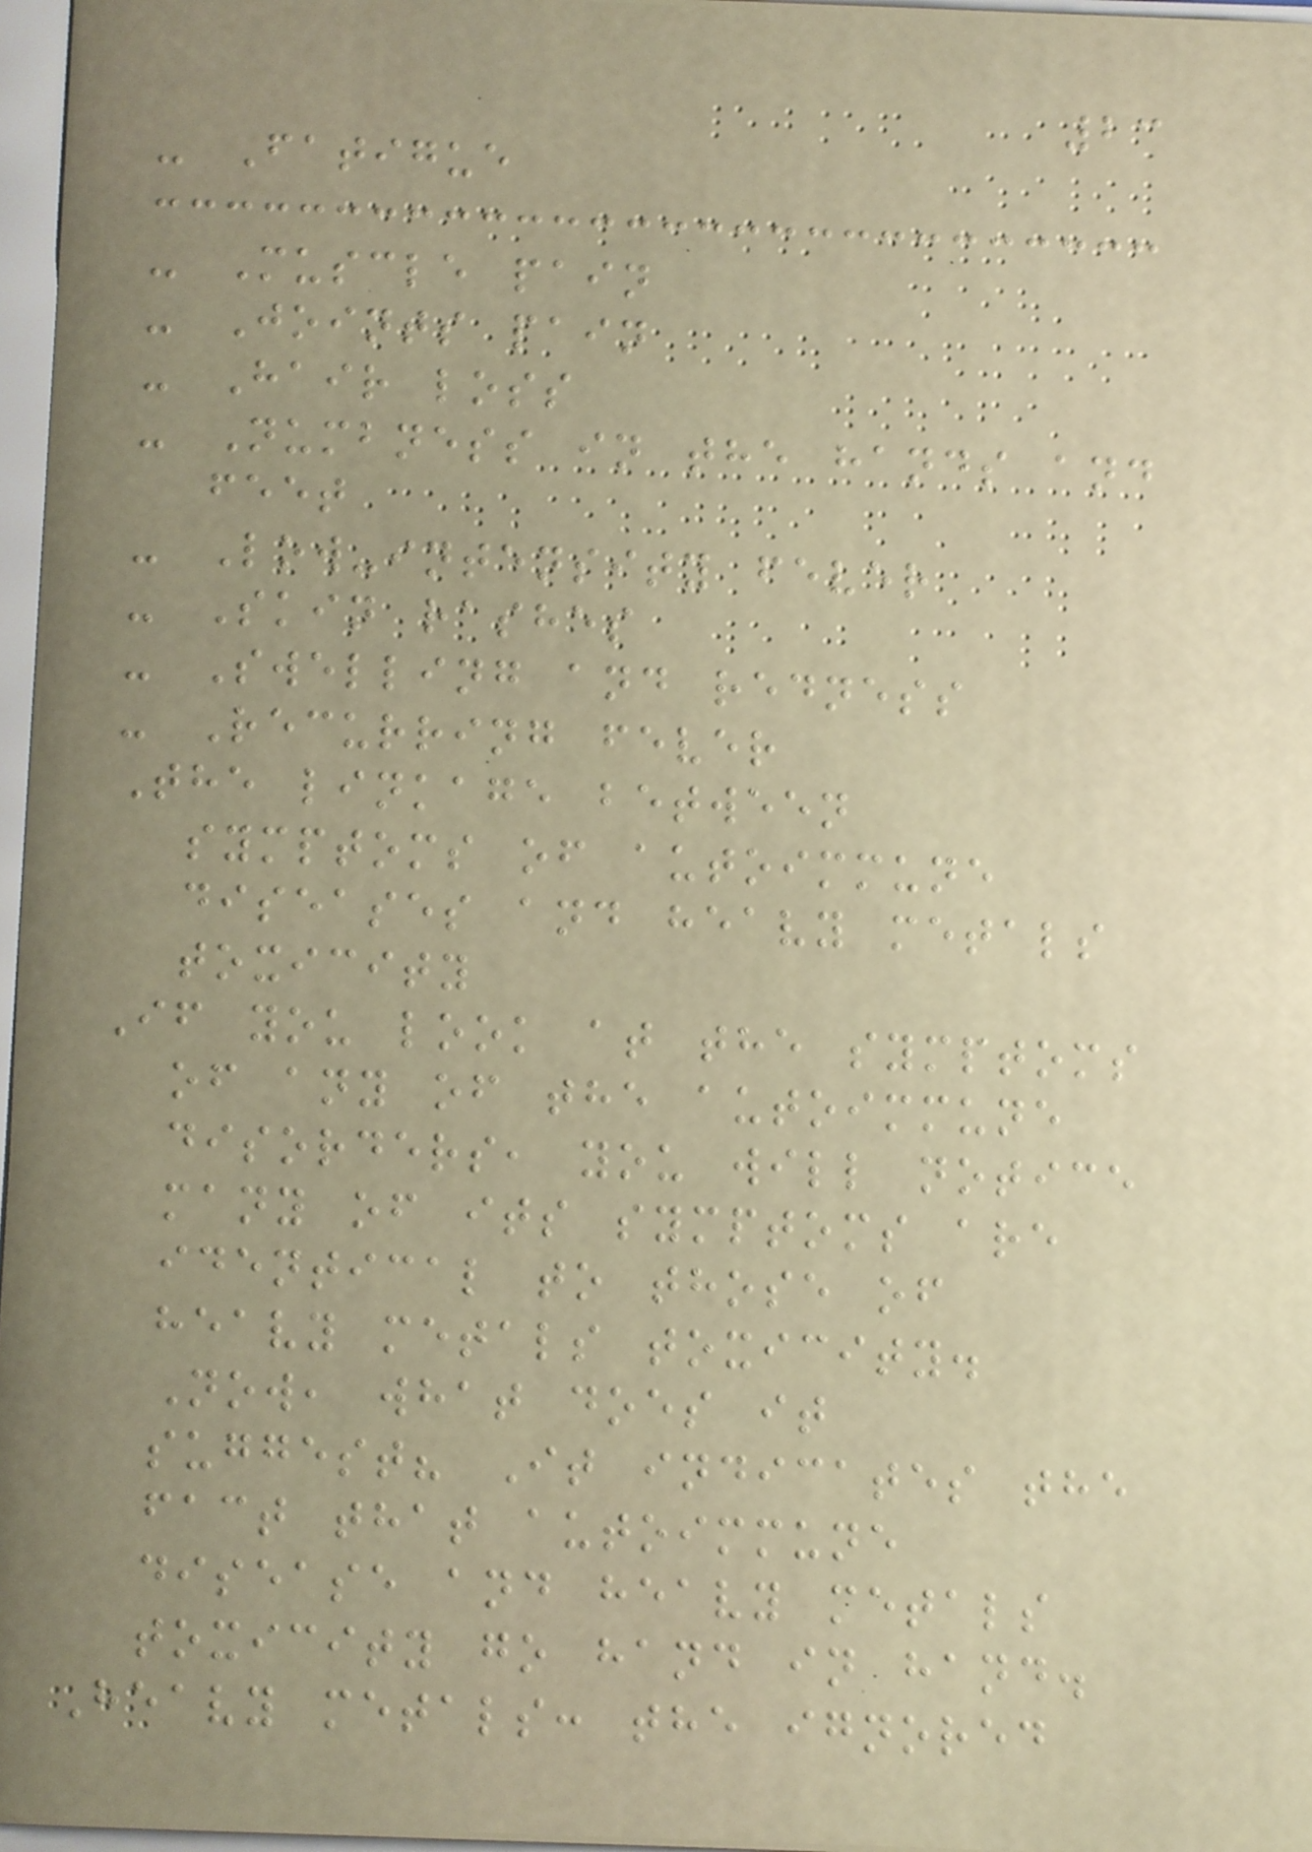23
- Fatigue
- Muscle pain
- Joints pain
- Hair loss
- Numbness in the hands and
feet
- Low-intensity fever
- Skin rashes
- Swelling and redness
- Recurring fever
The linkage between
symptoms of autoimmune
diseases and heavy metals
toxicity
If you look at the symptoms
of any of the autoimmune
disorders, you will notice
many of its symptoms are
identical to those of
heavy metals toxicity.
Now, what does it
suggest? It indicates the
fact that autoimmune
disease and heavy metals
toxicity go hand in hand.
Heavy metals: the ignored
